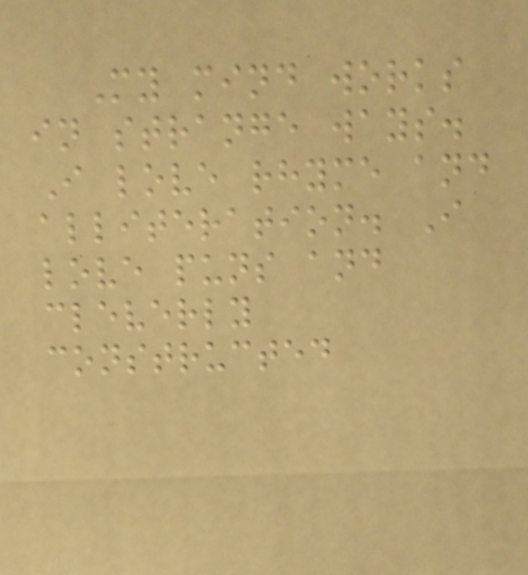My mind works
in strange ways.
I love rhyme and
alliteration. I
love puns and
cleverly
constructed
